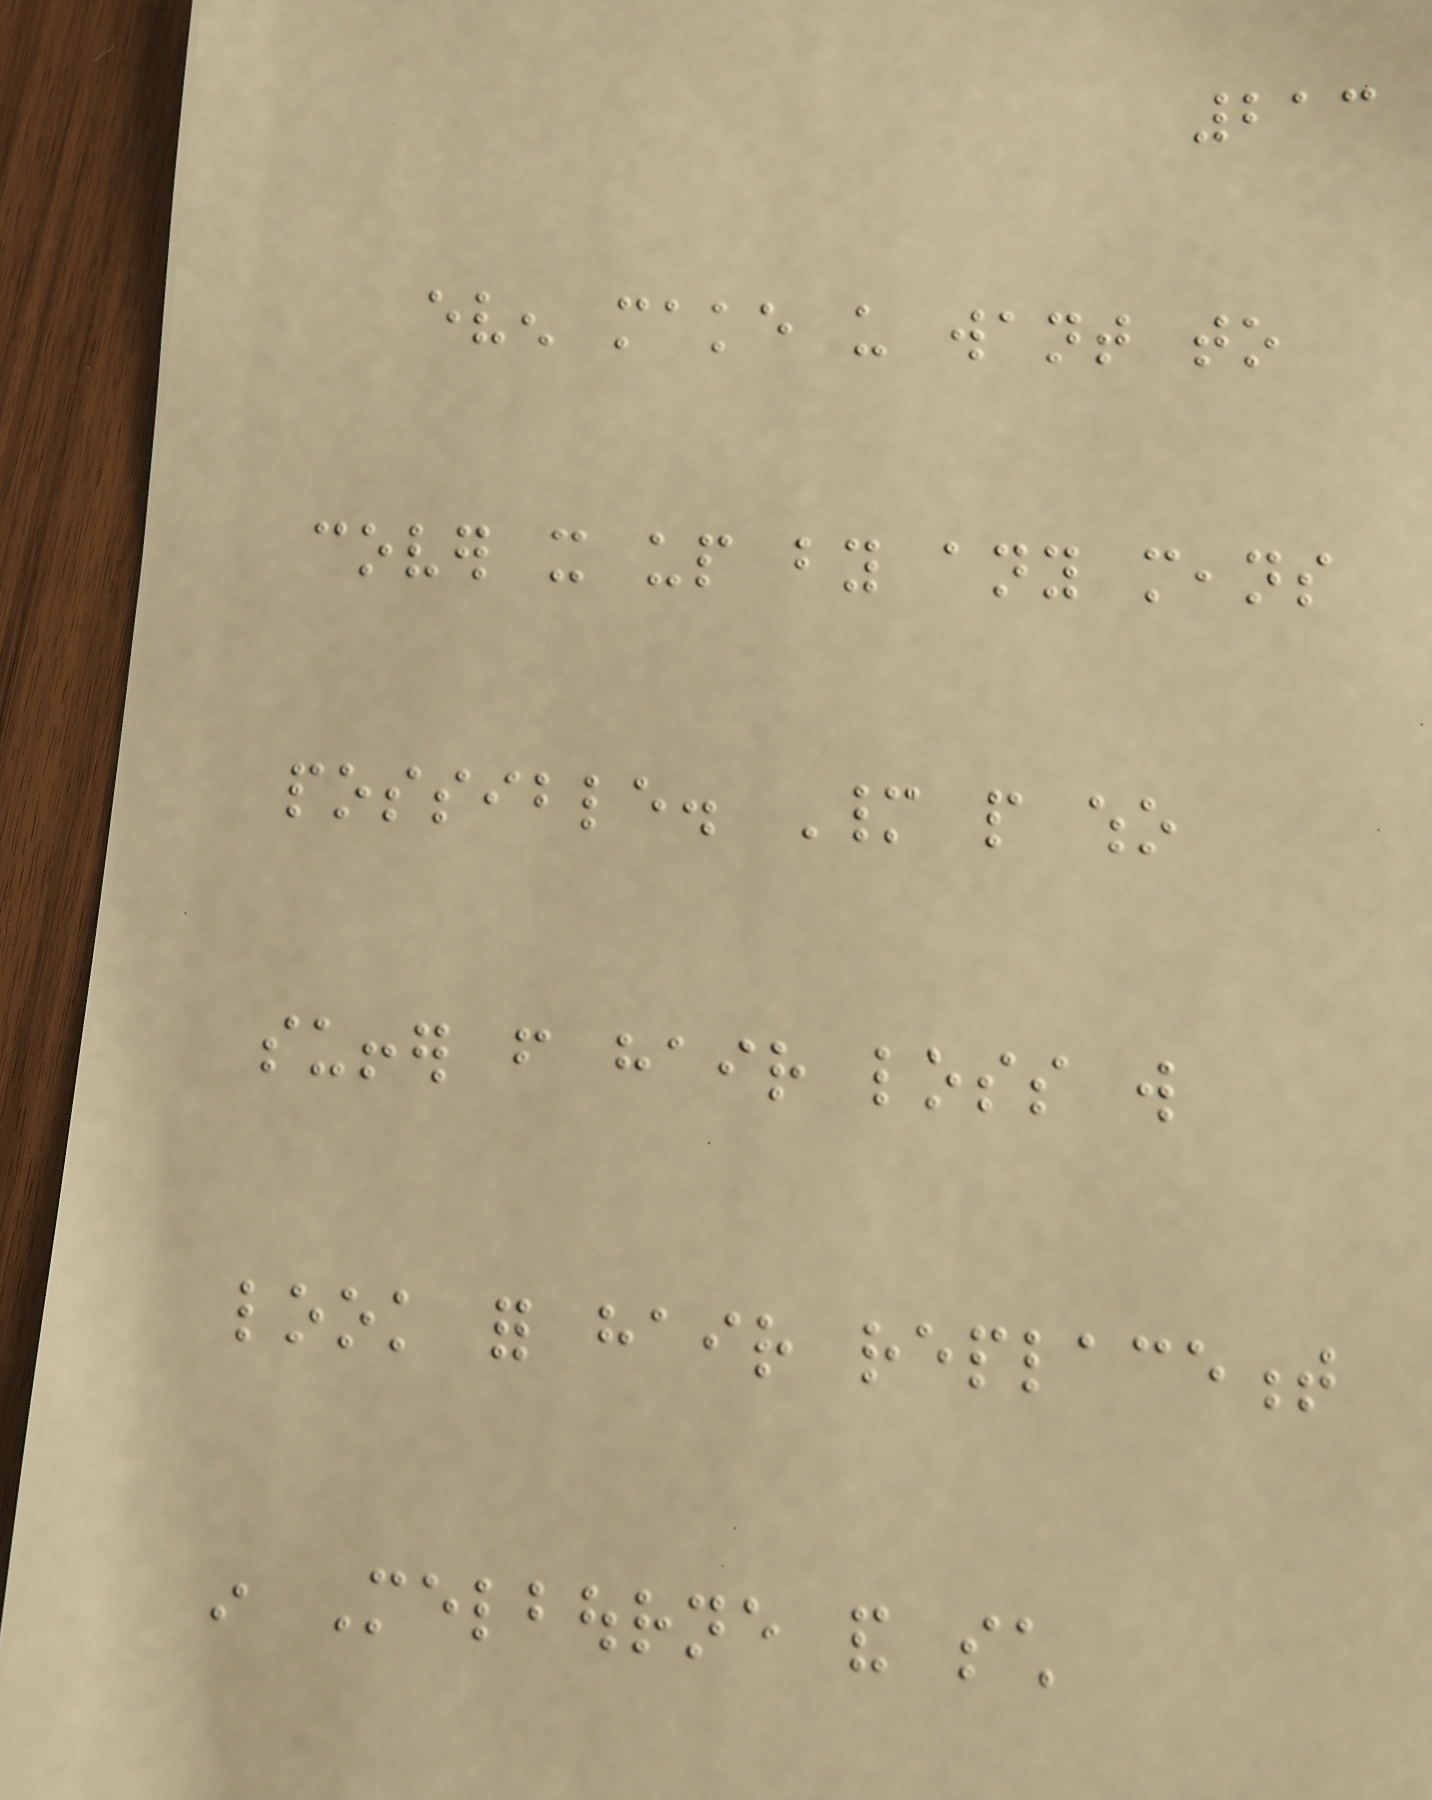213
even make us want to
cover it up by any means
possible. Many people who
suffer from hair loss will
look for hair replacement
in Melbourne and such
